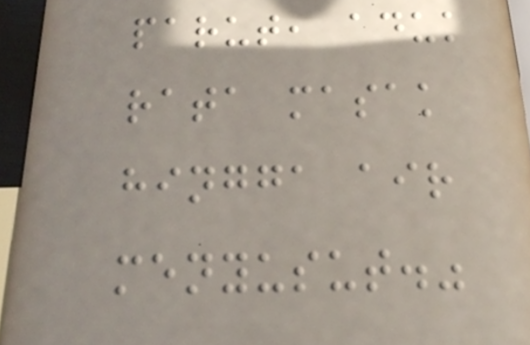parut, aduk
rata masak
hingga air
menyusut."
